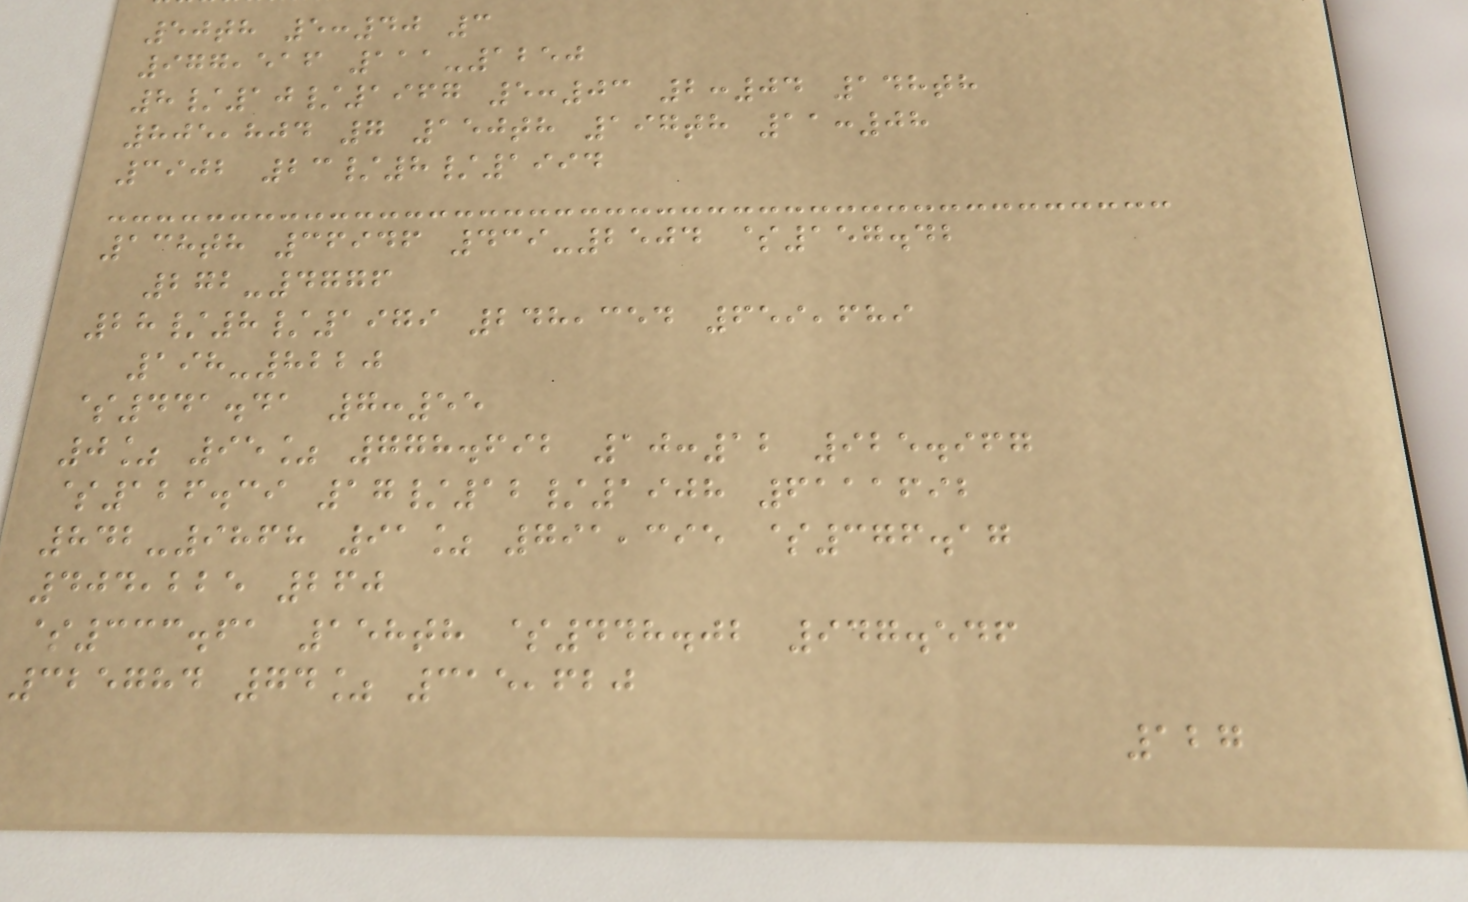50th 5:40 3
977,516 111-1250
8/10/1967 5:03 2:04 148th
805,804 7 150th 197th 11:08
3902 23/8/1994
138th 36946 439-2504 $157.42
272-4776
28/8/1979 248,354 659,689
198-8220
$441.41 7:55
0% 95% 778.692 10:12 925.967
$126.39 17/12/1908 6111692
842-9868 91% 791,395 $376.17
404,225 260
$333.61 158th $448.02 947.546
325784 74% 315,620
127
